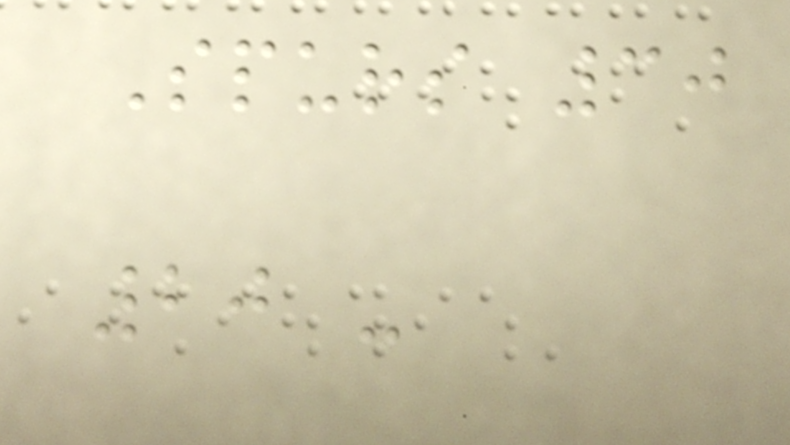Spurs 30
20 -
